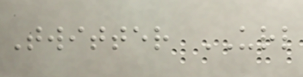Twitter URL
